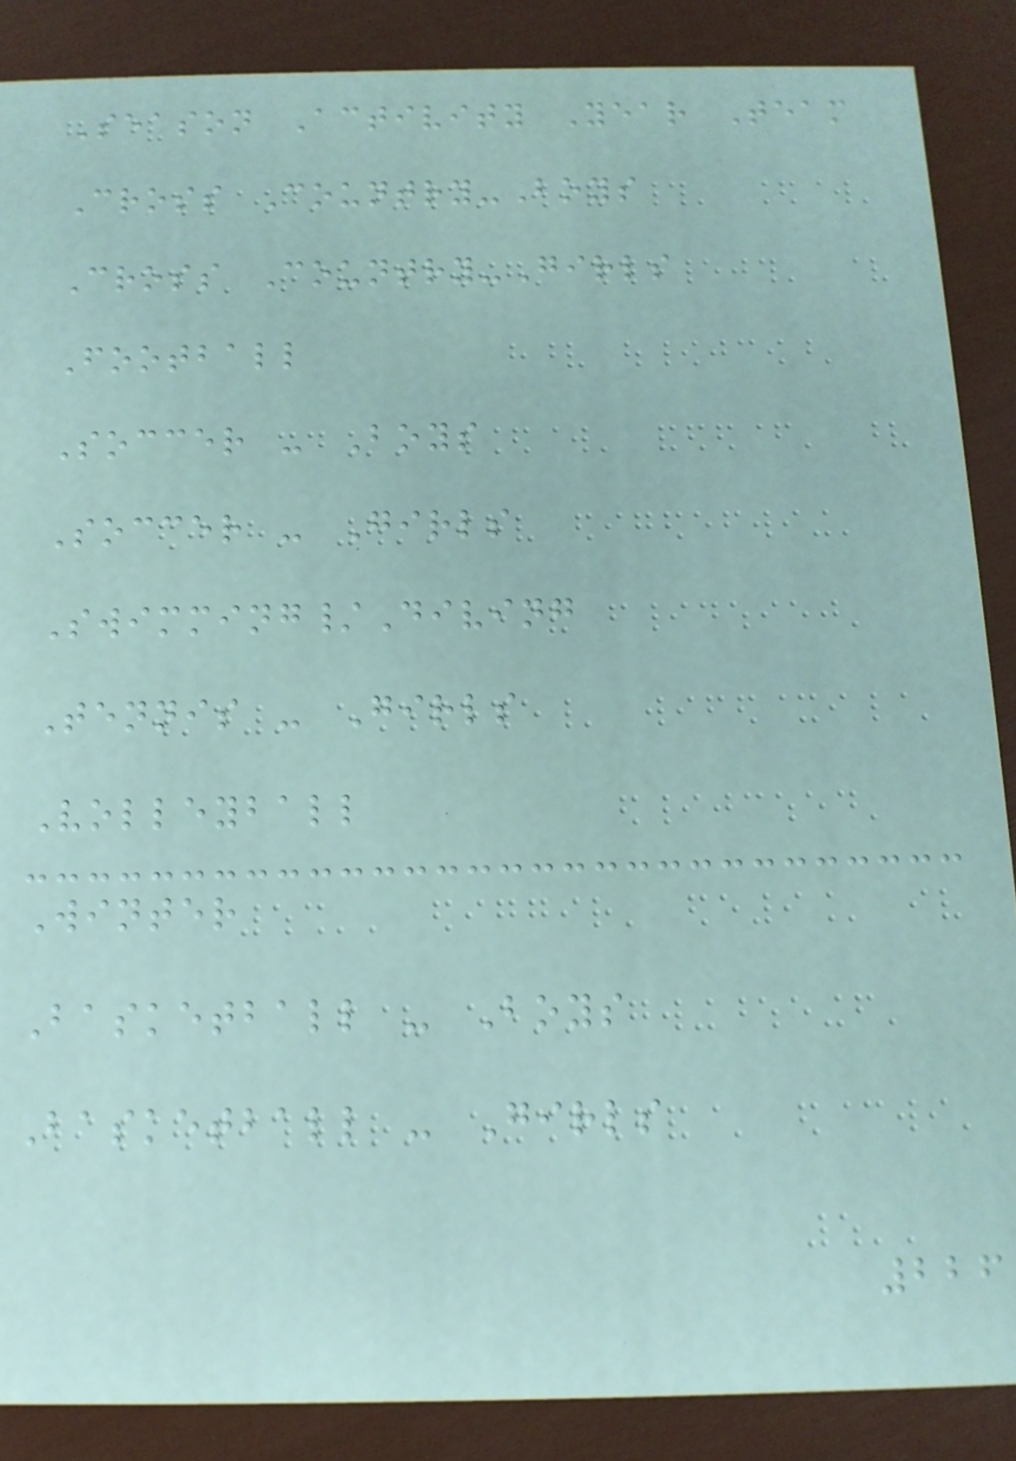Season Activity Year Team
Cross Country-Boys
Cross Country-Girls
Football
Soccer - Boys
Soccer - Girls
Swimming/Diving
Tennis - Girls
Volleyball
Winter
Basketball - Boys
Basketball - Girls
226
